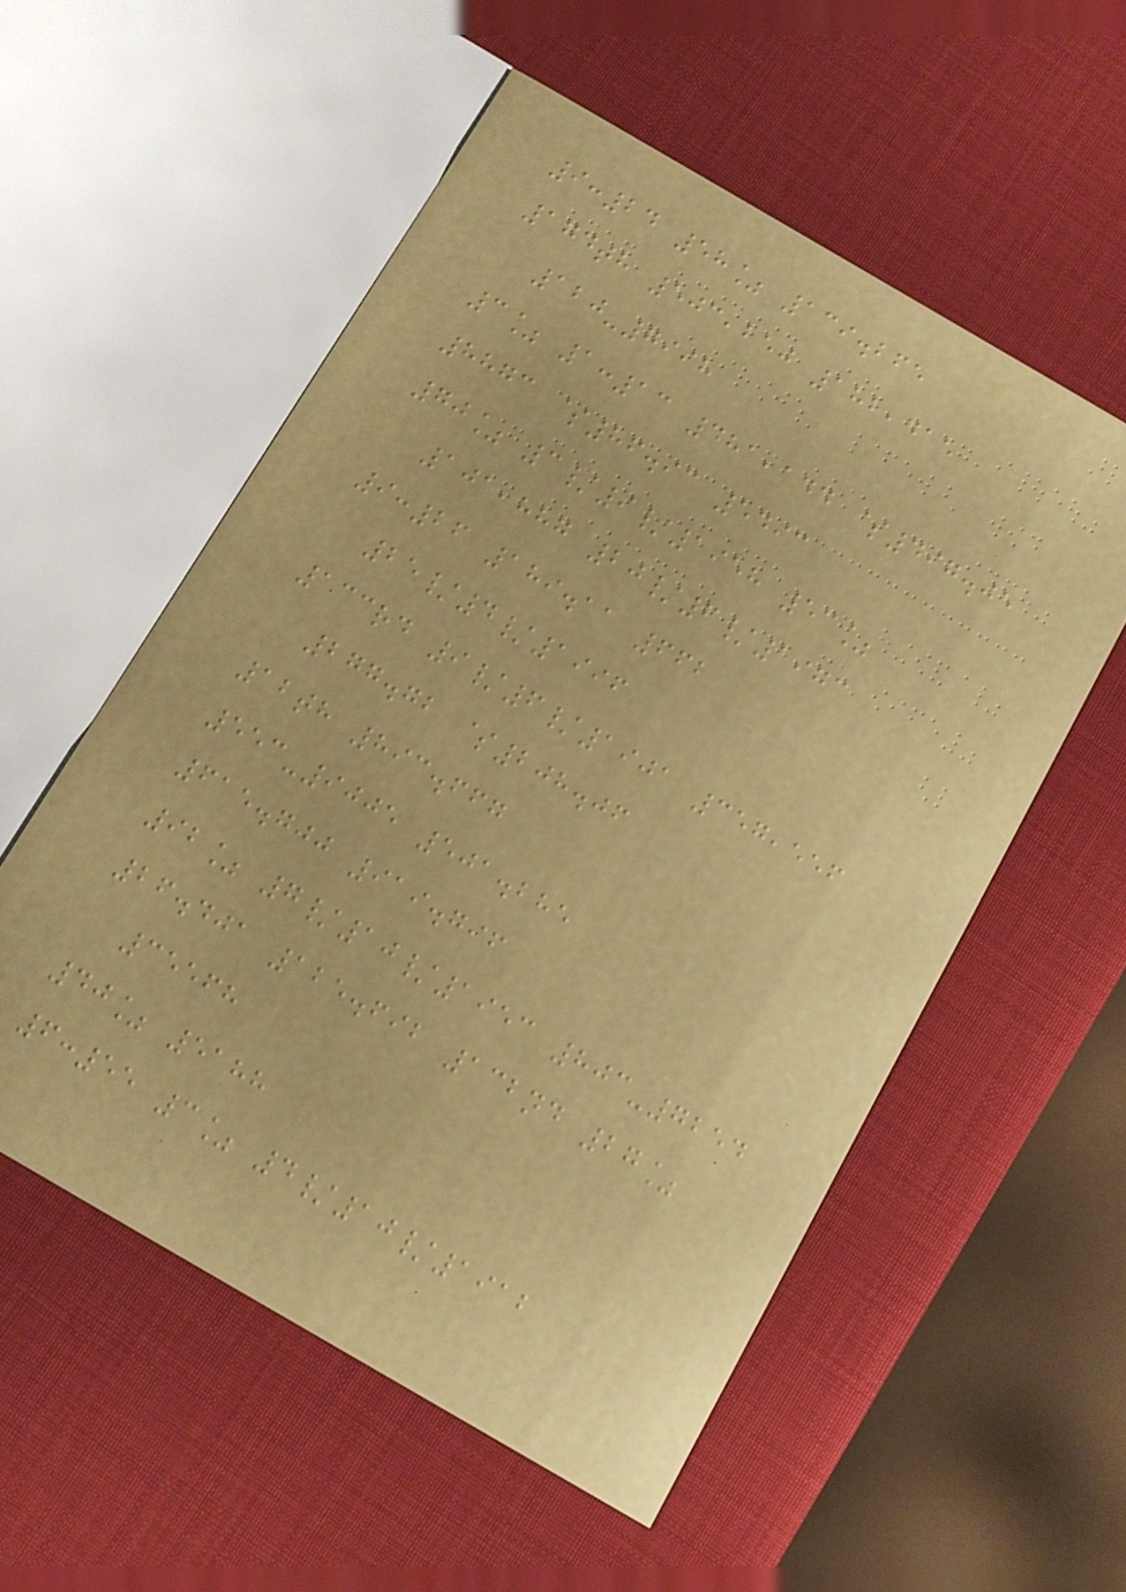9:24 58% 139.265
174th 503,250 182,415
120-7998
3% 1:13 481,144 $497.05
8873 $86.93 5493
70% 3/9/1958 53%
101,887 20/6/1973
9:26 189.11 662
25/4/1996
133rd 9/6/1901 357,556
277.72 $208.06
12th 893.667
553-9005 501.285
615.700 919.796
92% 7/10/1953 803-7254
26.401 125.692 132nd 27%
35568
40% 5188
6:55 3% 4/10/1912
